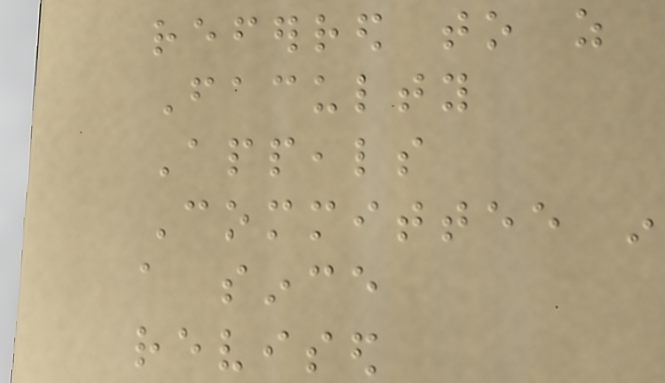referred to as
Faculty
Appeals
Committee in
a since
revised
